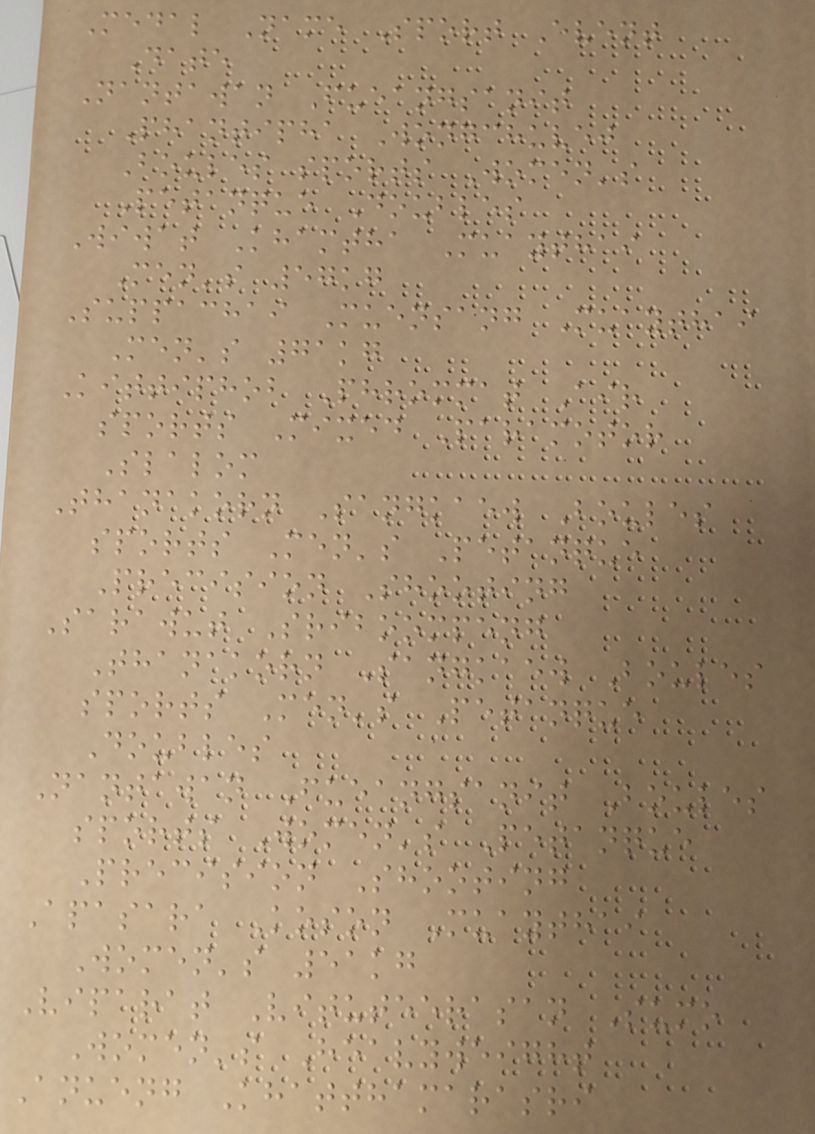Medal Name Sport Event
Date
Nantawan Fueangsanit
Phantipha Wongchuvej
Boules sports Women's
Petanque Doubles
Wiwat Khamtha Muaythai
Men's 57kg
Suppachai Muensang Muaythai
Men's 71kg
Kittiphob Phrommat Air
sports Mixed Paramotor
Slalom
Thanakorn Sangkaew Boules
sports Men's Petanque
Precision Shooting
Sarawut Sriboompeng
Thanakorn Sangkaew Boules
sports Men's Petanque
Doubles
Nantawan Fueangsanit Boules
sports Women's Petanque
Precision Shooting
Apasara Koson Muaythai
Women's 51kg
Viparat Vituteerasan Sumo
Women's Heavyweight
Anueng Khatthamarasri
